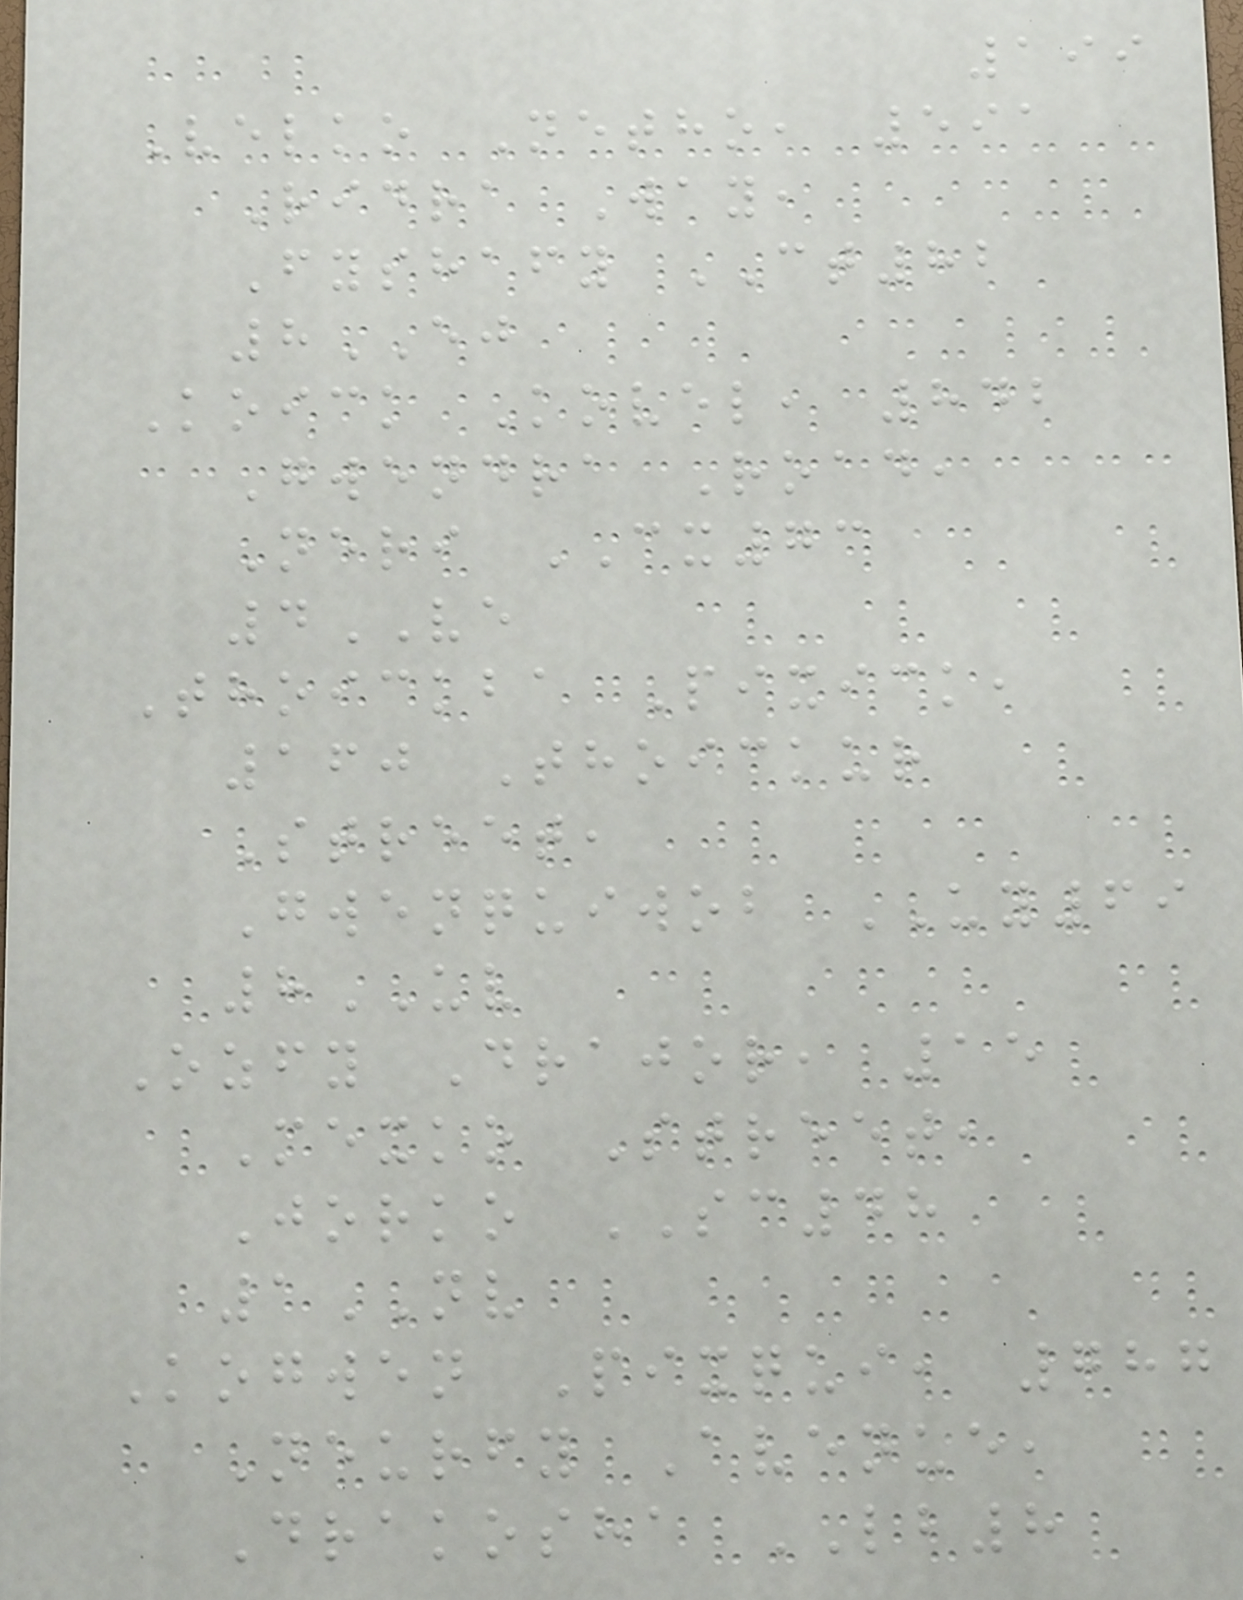199
Velko Netho, 591
Ridra Way,
Fyshafy CT82
8EJ
Koick Kovel, 842
Gwendra Road,
Neri CX73
4VE
Thoickba Pixick,
160 Thoickur
Street,
Gwenquiwob UY69
8UV
Ozfy Drajor, 15
Mexko Street,
Jorko SC48
1NV
Kogwen Pixqui, 787
Neurfy Avenue,
Drakosha LB8
